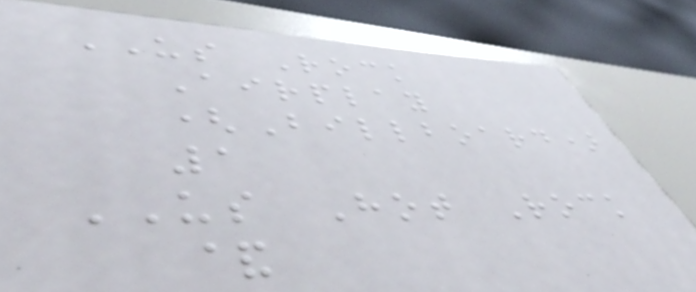US Rock
Airplay
(Billboard)
1
US Hot Rock
&
